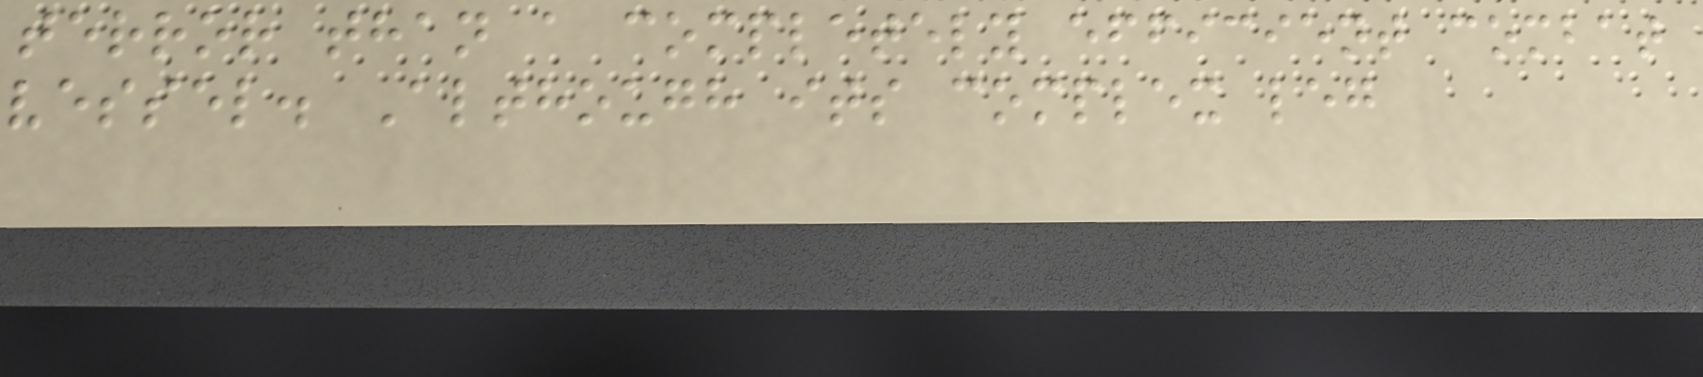terror than a completely efficient combat
vessel. Although its complex leg
